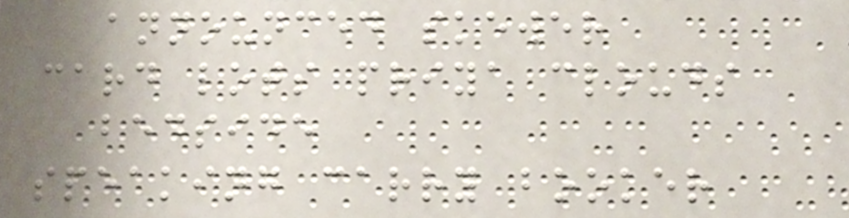announced skewer
card lots priya clouds
bedside
speaking carry booker
